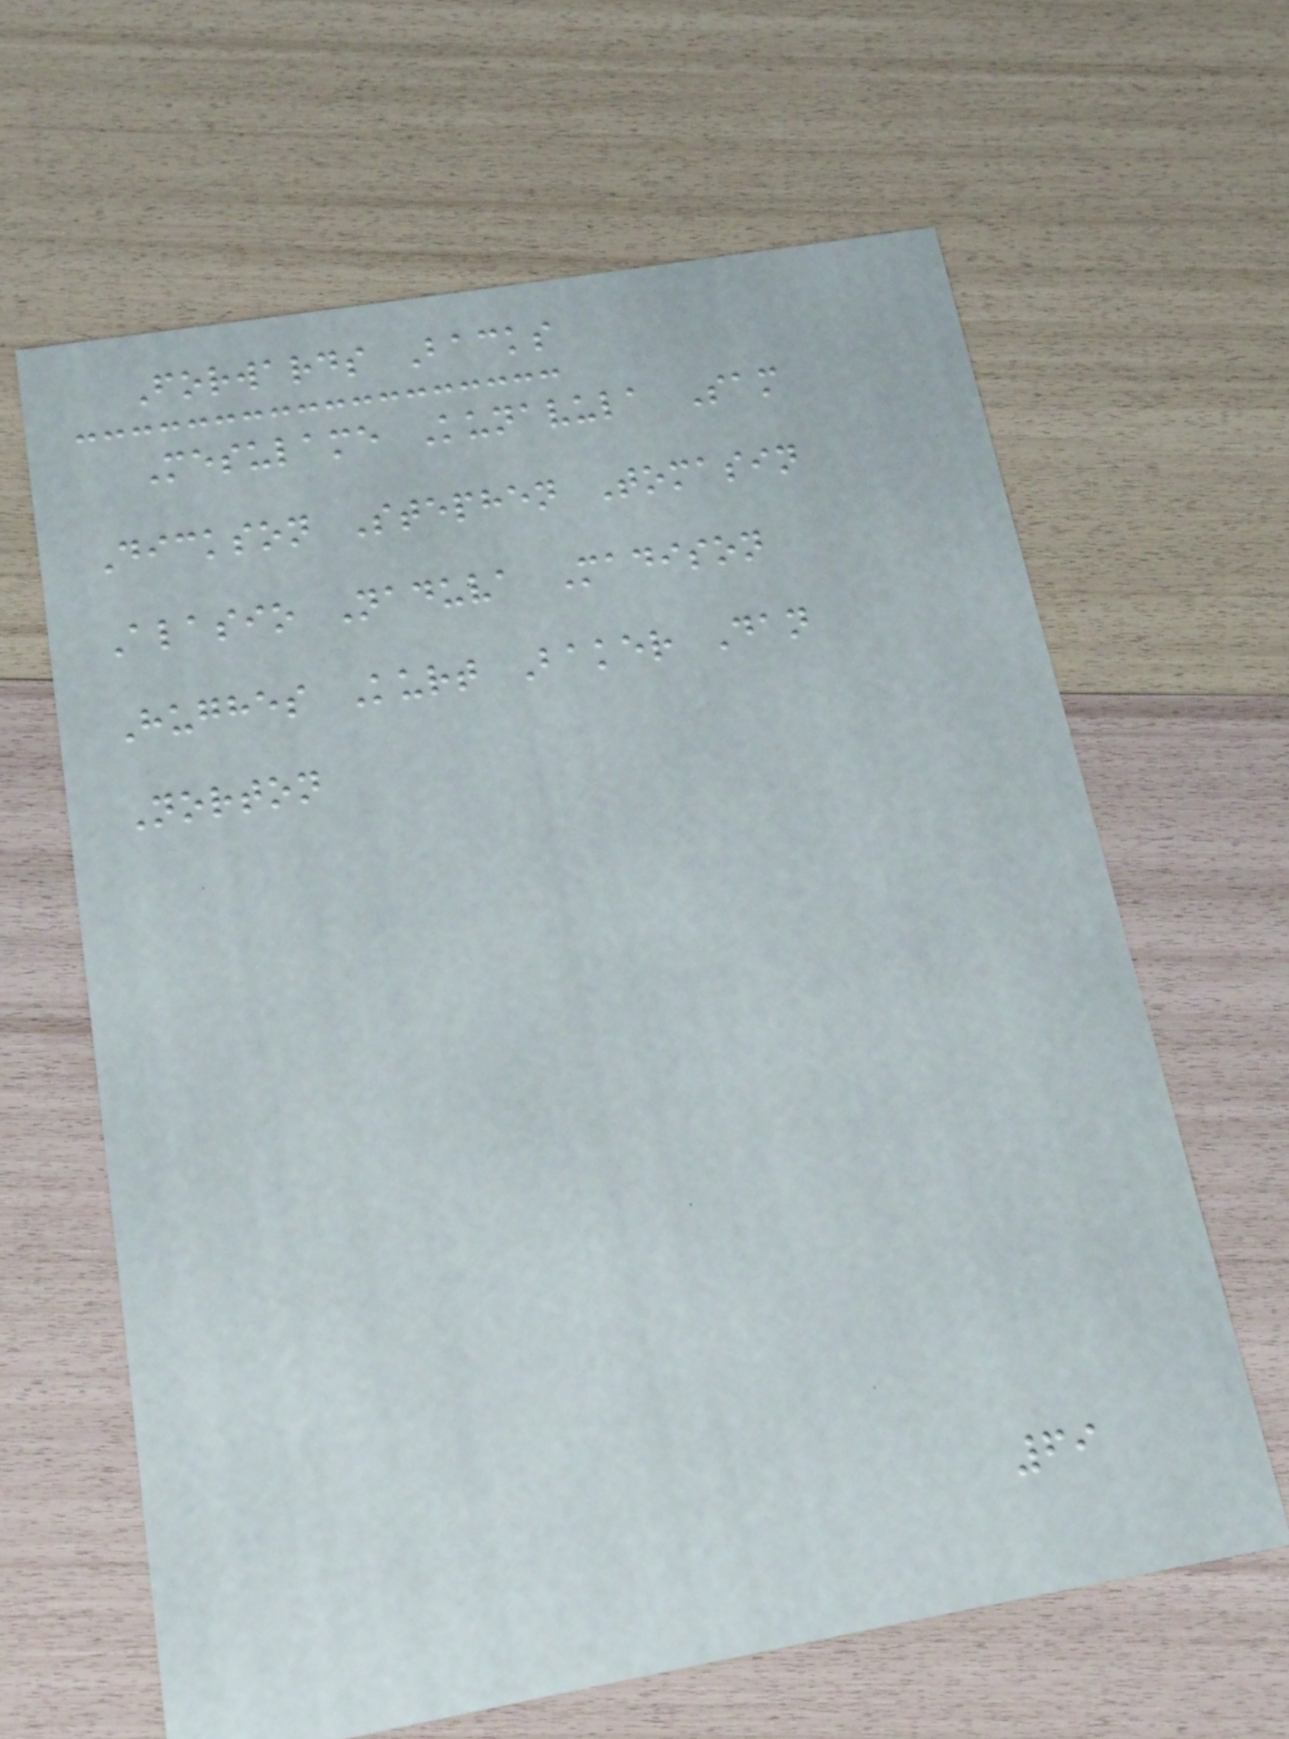Forwards Backs
Mesulame Kunavula Sam
Dickson Stephen Tomasin
Alasio Naduva Madison
Hughes Kurt Baker Dan
Norton
69
